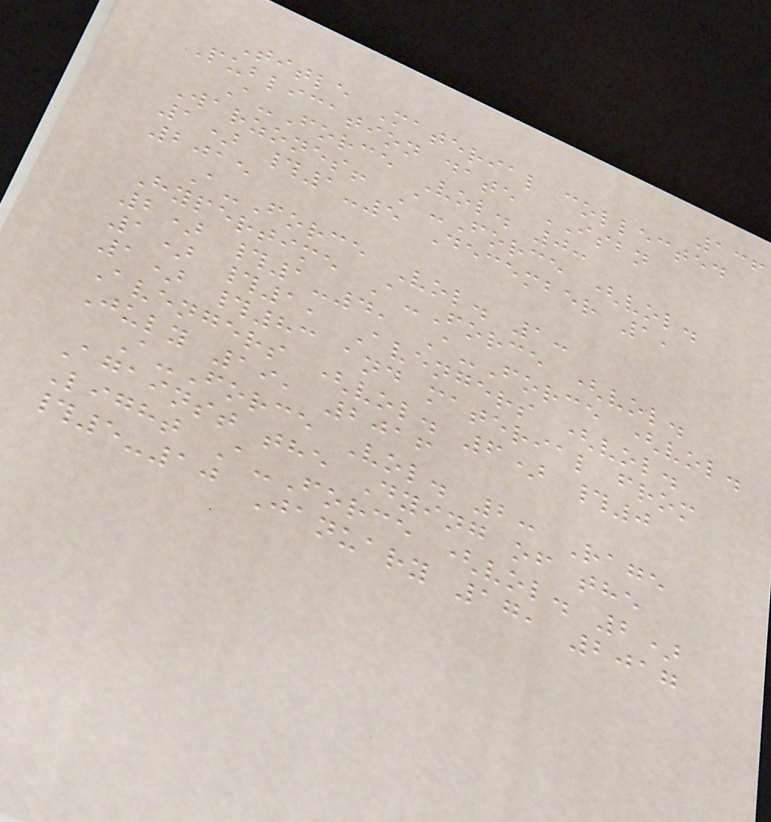136
Title Material collected
Publication date ISBN
A-Force Vol. 0:
Warzones! A-Force (vol.
1) #1-5 December 1,
2015
A-Force Vol. 1:
Hypertime A-Force (vol.
2) #1-4, A-Force (vol.
1) #1, Avengers (vol.
1) #83 and material from
Avengers (vol. 6) #0
July 19, 2016
A-Force Vol. 2: Rage
Against the Dying of the
Light A-Force (vol. 2)
#5-10 January 17, 2017
